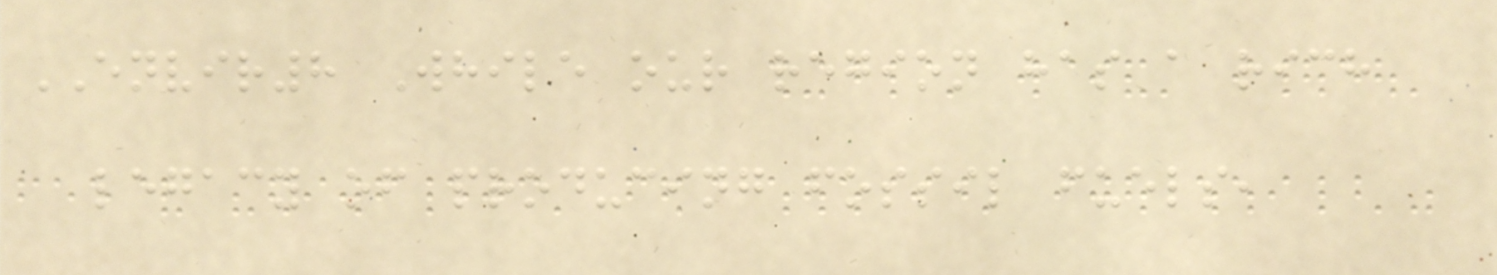ENVIR8 While our region has a rich
legacy of producing fossil fuels,
